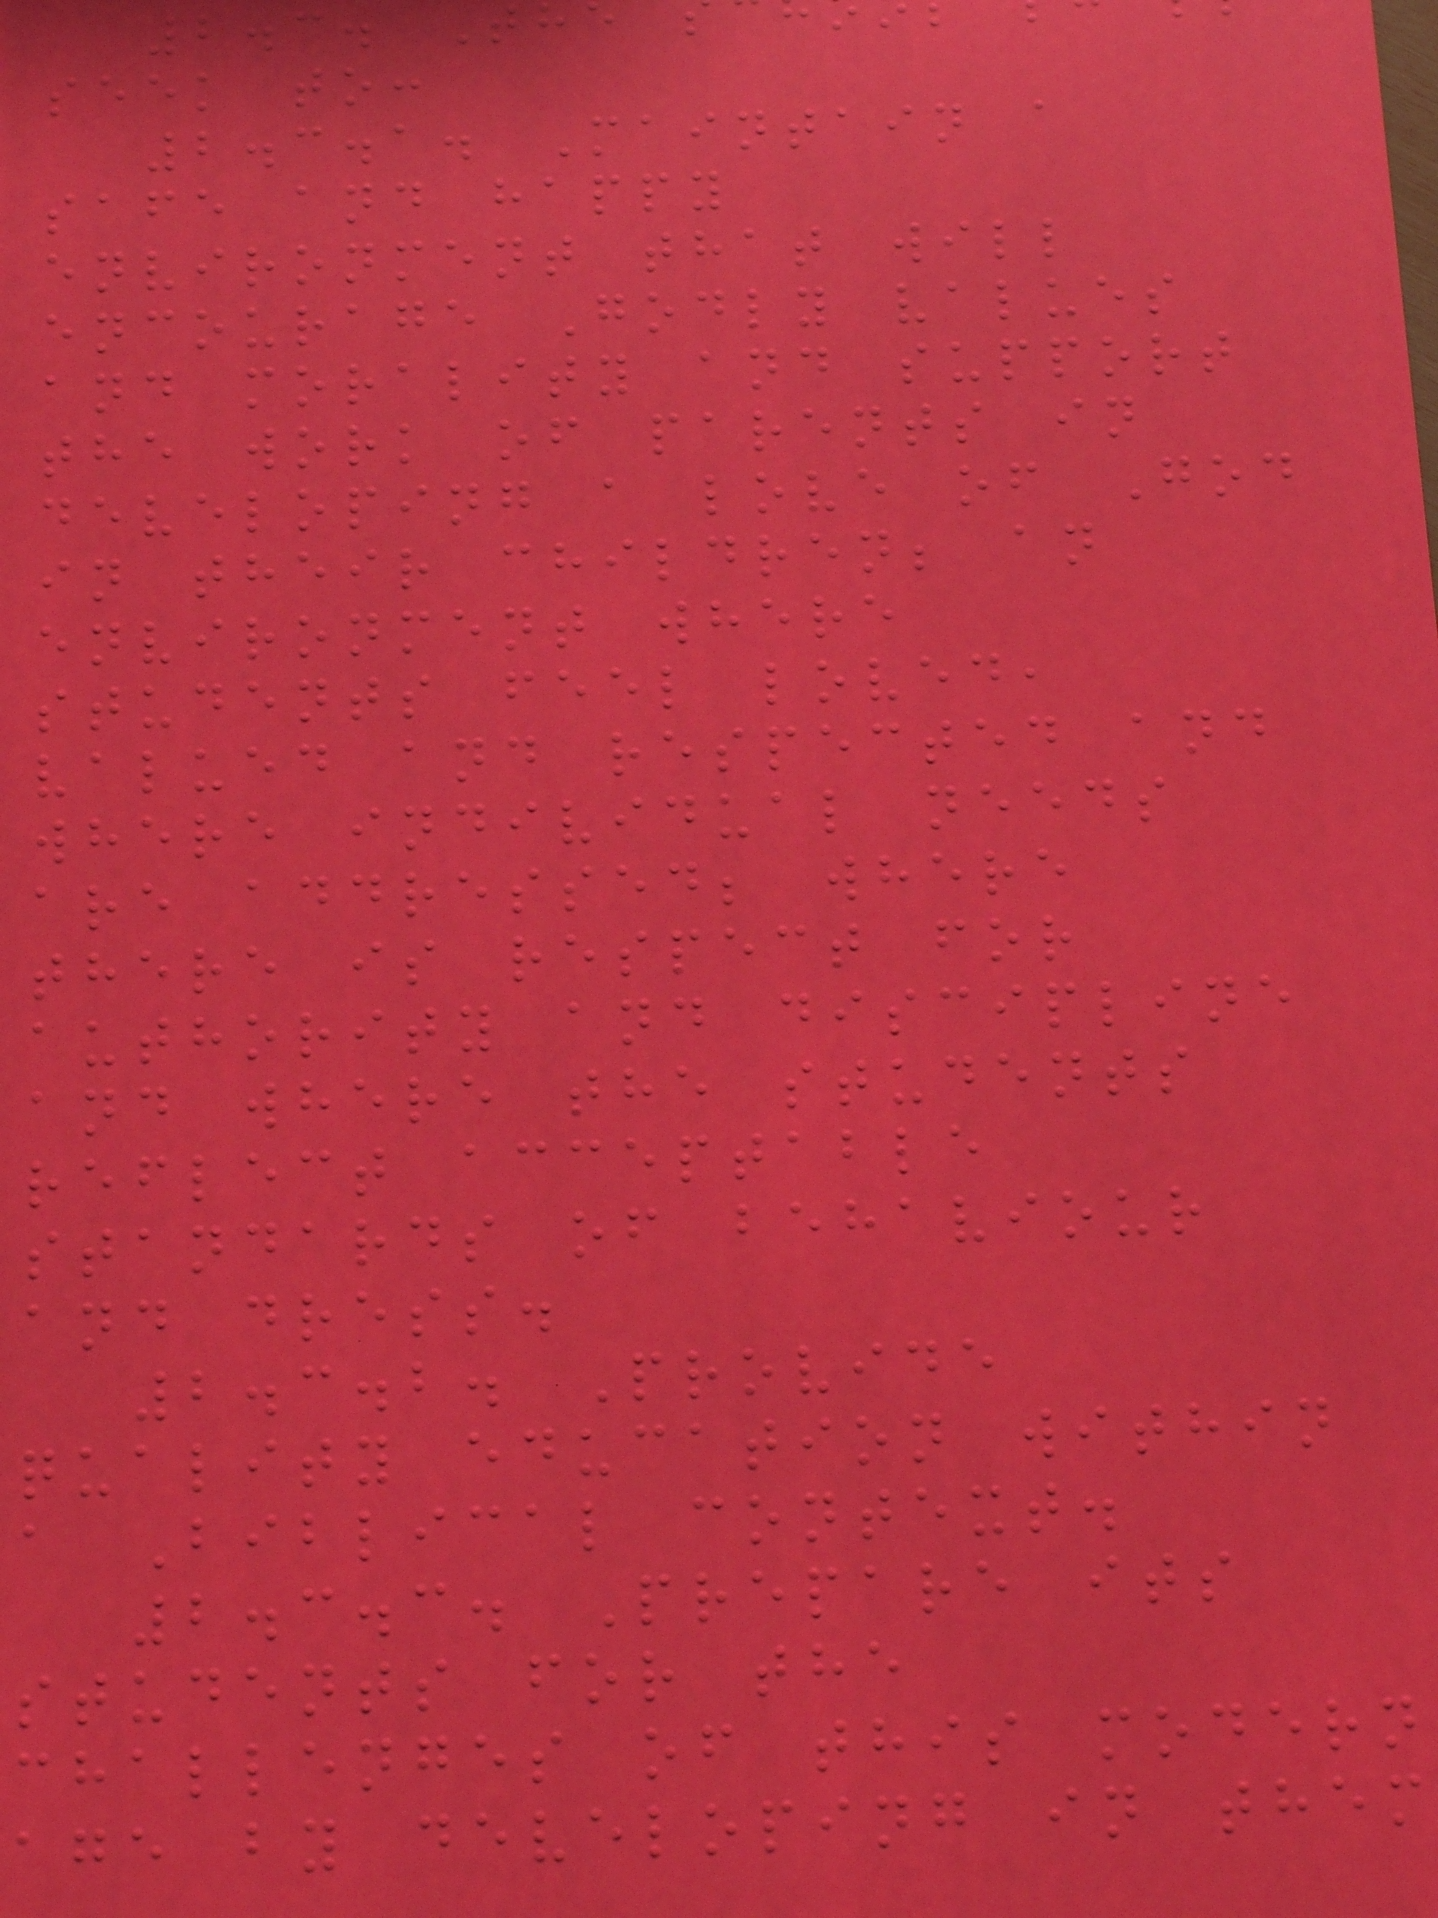2.3. Th
seek to:
2.3.1. Maintain a
safe and happy
environment that will
encourage Godly values
and morality and support
the work of parents in
developing a love of God
in their children; an
environment where
students feel loved,
valued and respected and
where individual needs
are addressed; where
there is respect for
authority and discipline
and where the students
reflect acceptable
standards of behaviour
and dress.
2.3.2. Provide
quality education within
a Biblical context.
2.3.3. Prepare its
students for the
challenges of this modern
age by developing in them
